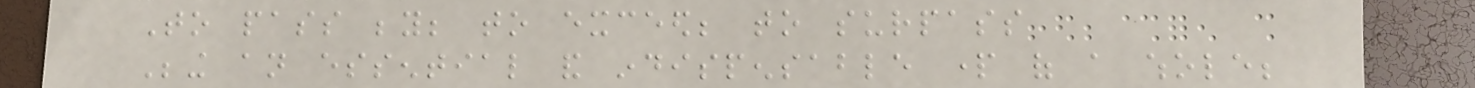To pass beyond; to exceed; to surpass
Being an essential and indispensable part of a whole;
